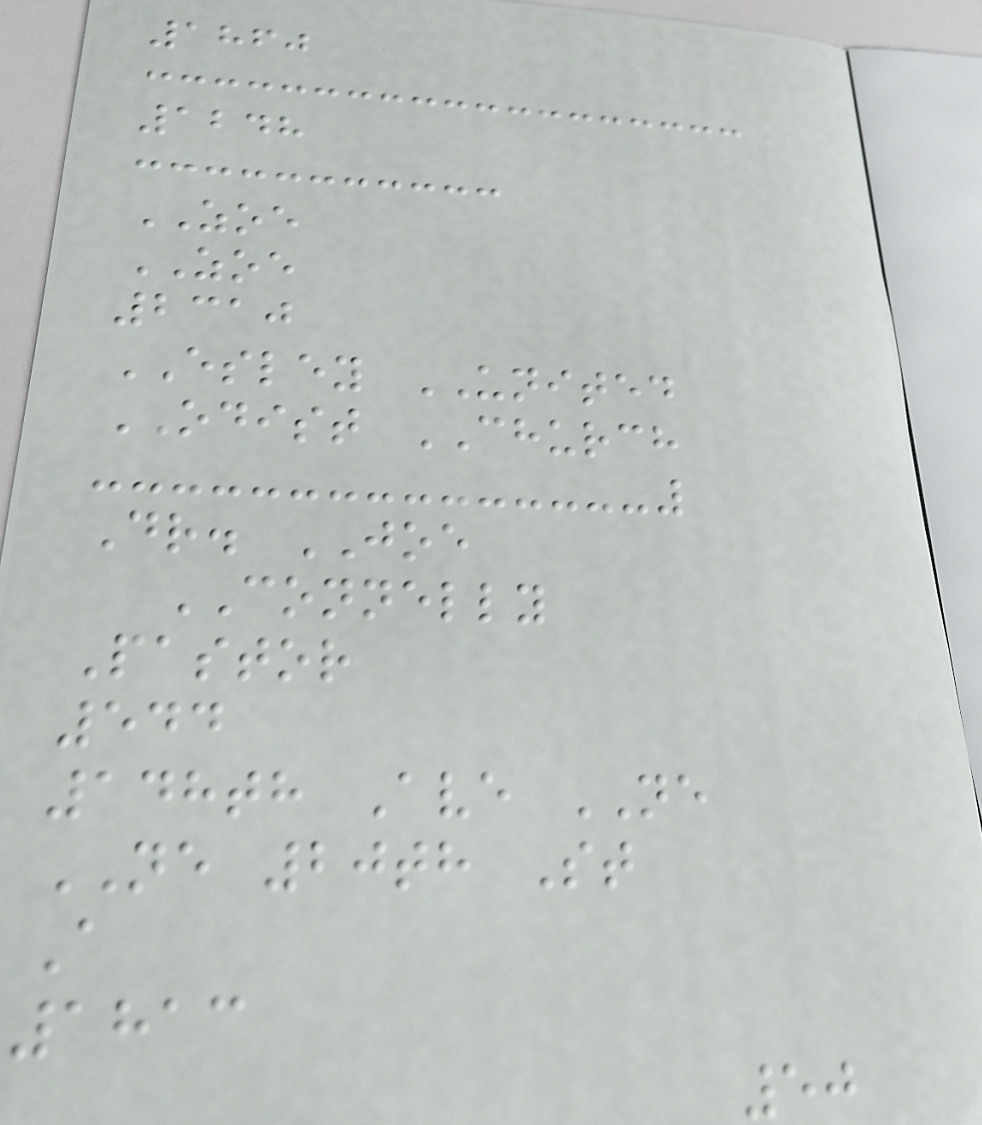1860
1248
ZOE
ZOE
2310
ESLEY UNITED
ODIST CHURCH
Dr. JOE
CONNELLY
Pastor
544
148th Ave NE
NE 20th St
A
1813
50
